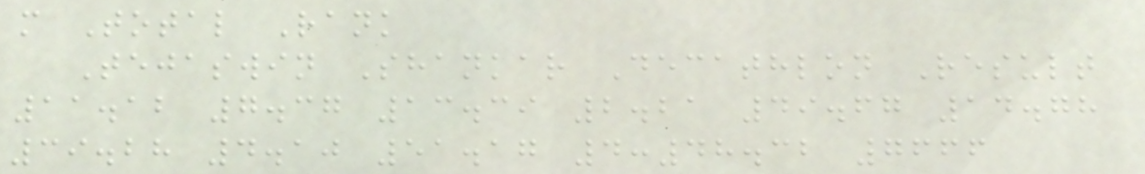m Total Rank
Tejaswin Shankar Decathlon Result
11.12 7.37 13.39 2.21 49.67 14.78
39.28 4.10 51.17 4:48.32 7666
